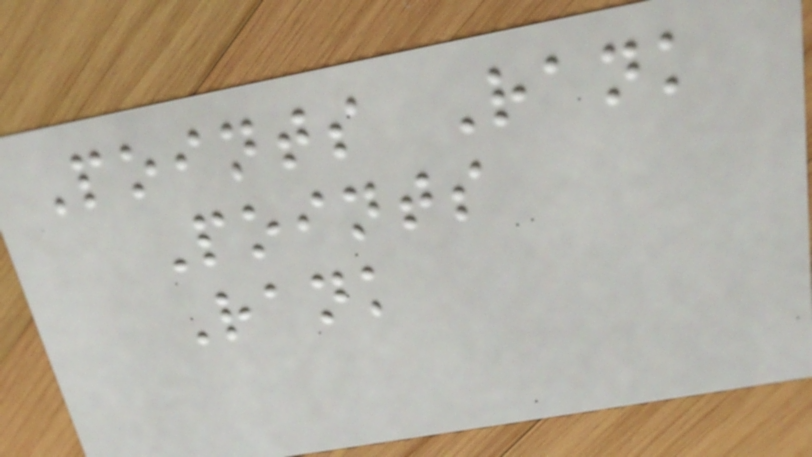Points Rank
Points
Rank
